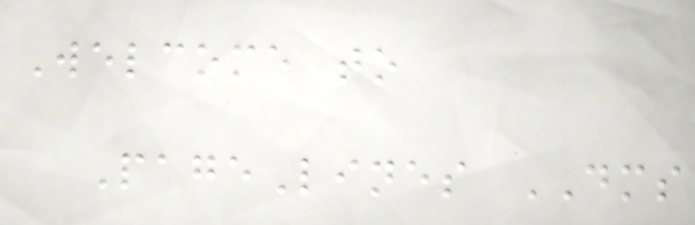Welcome to
PageLines DMS
